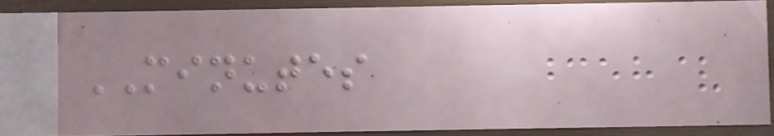MINUTES
